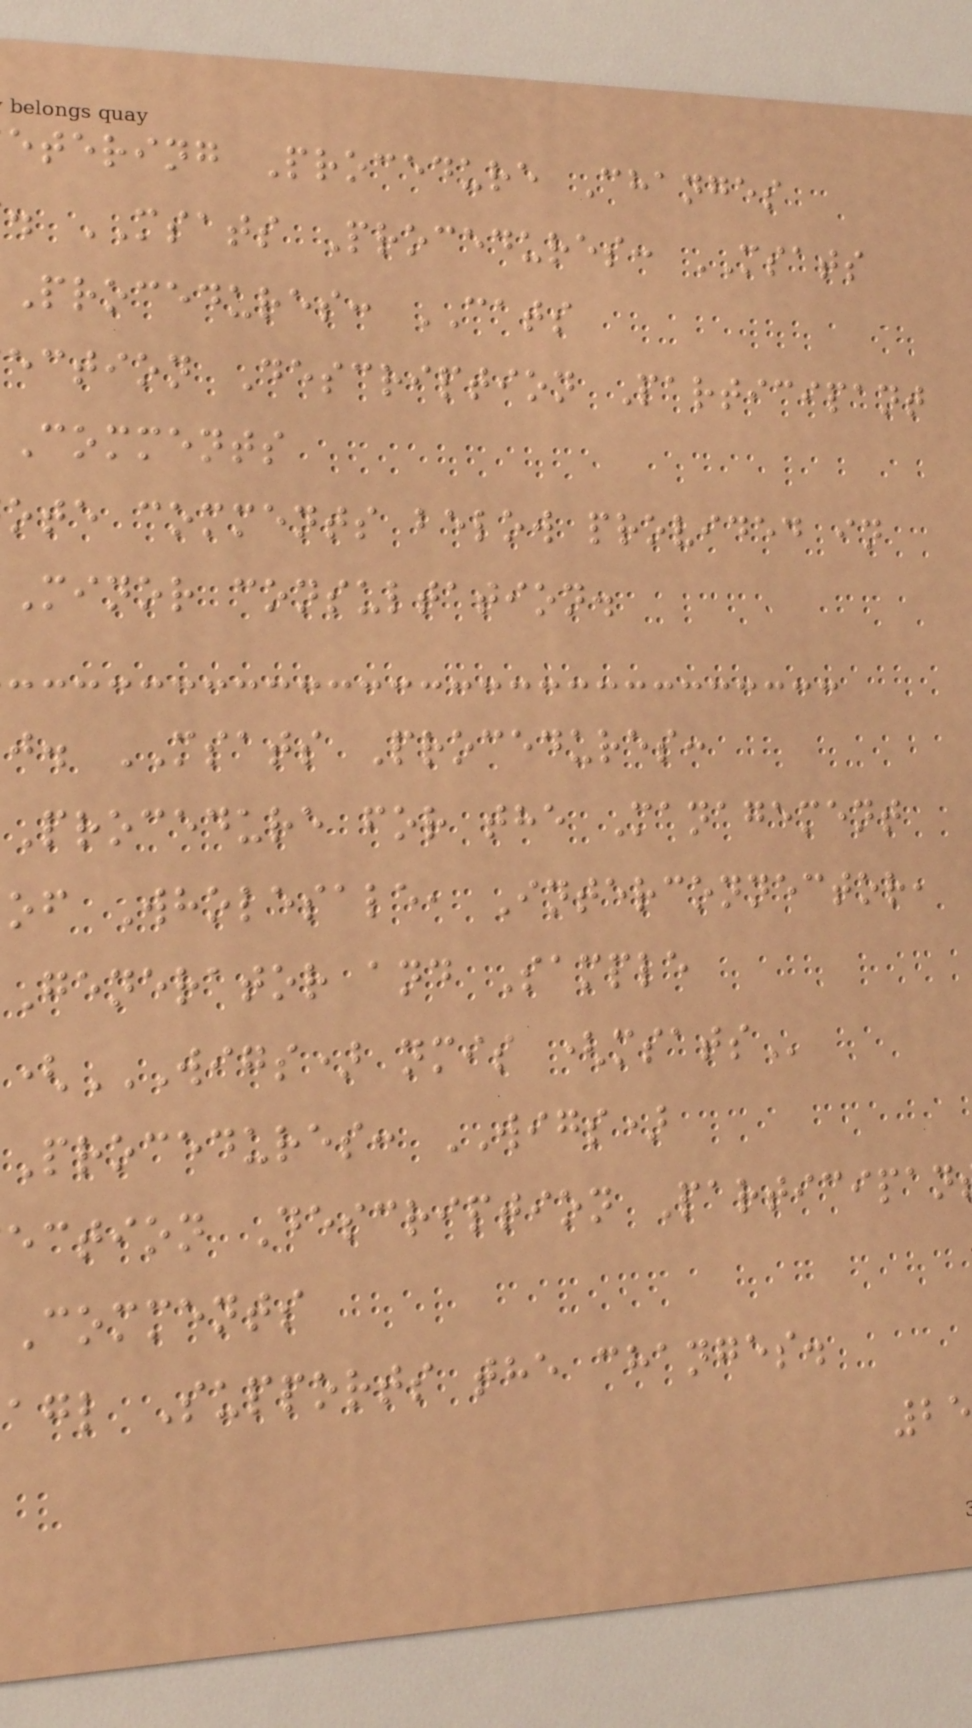etering Procedure Changes
. MSATS Procedures: MSATS
Procedures: CATS
ection Description Participant
Comments
ote comments below provided in
Minor consultation.
j. MSATS Procedures:
Procedure for the Management
of Wholesale, Interconnector,
Generator and Sample
(WIGS) NMIS (MSATS
Procedures: WIGS)
ection Description Participan
Comments
agl Supports the changes.
